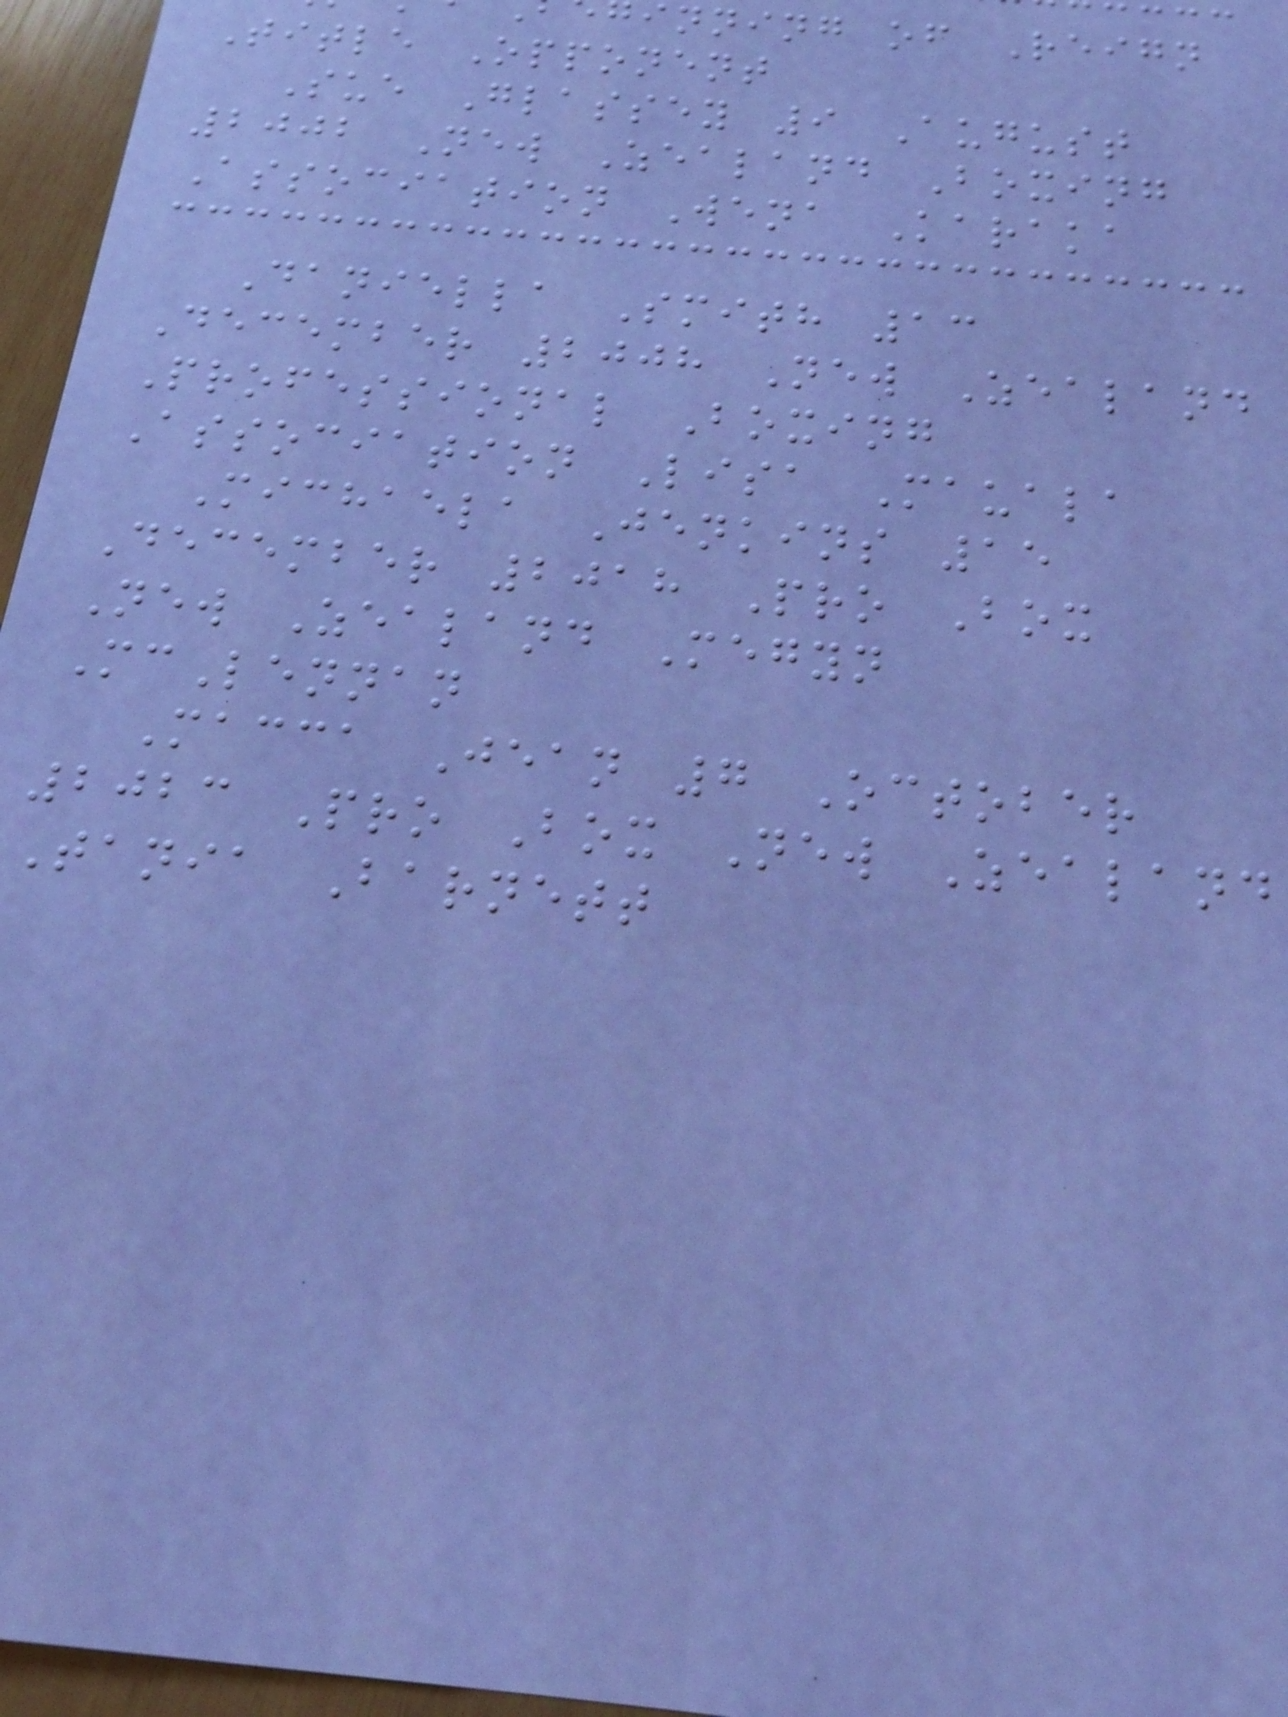inning of Reign
Title Opponent
Sue Glassey 9 August
2002 New Zealand Boxing
Association Wena Karaka
Daniella Smith 13
December 2008 New Zealand
Professional Boxing
Association Lisa Mauala
Michaela Jenkins 15
December 2018 Pro Box
New Zealand Megyn
McLennan
Macca Jean 7 October
2023 Pro Box New Zealand
Tania Barnett
